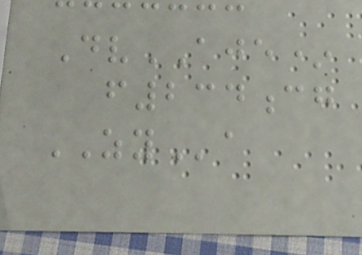DvAJE*
f234cg
ZYa
